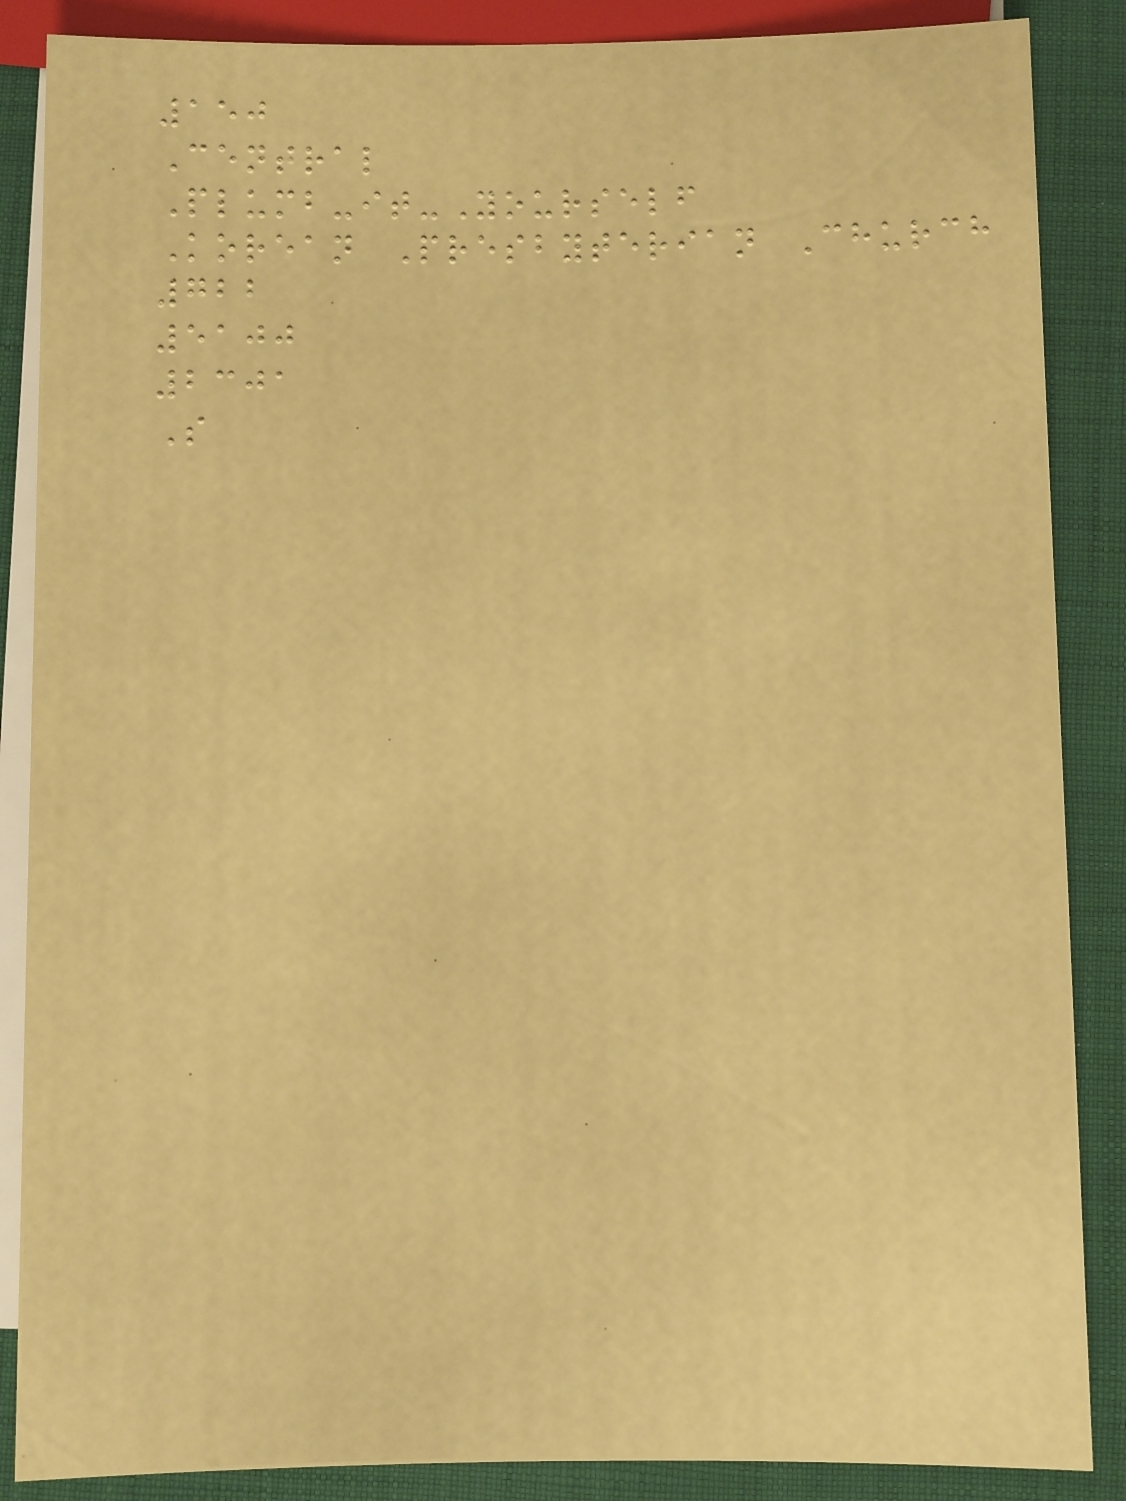150
Central
Plumb-it-Yourself
Korean Presbyterian Church
722
5100
2301
S
